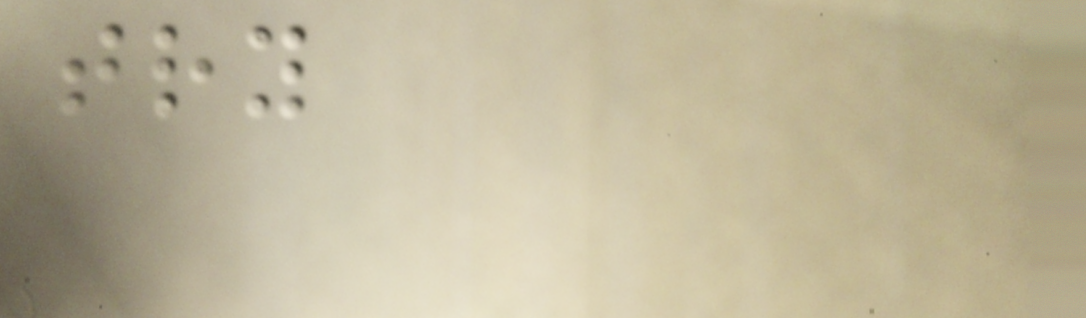try
